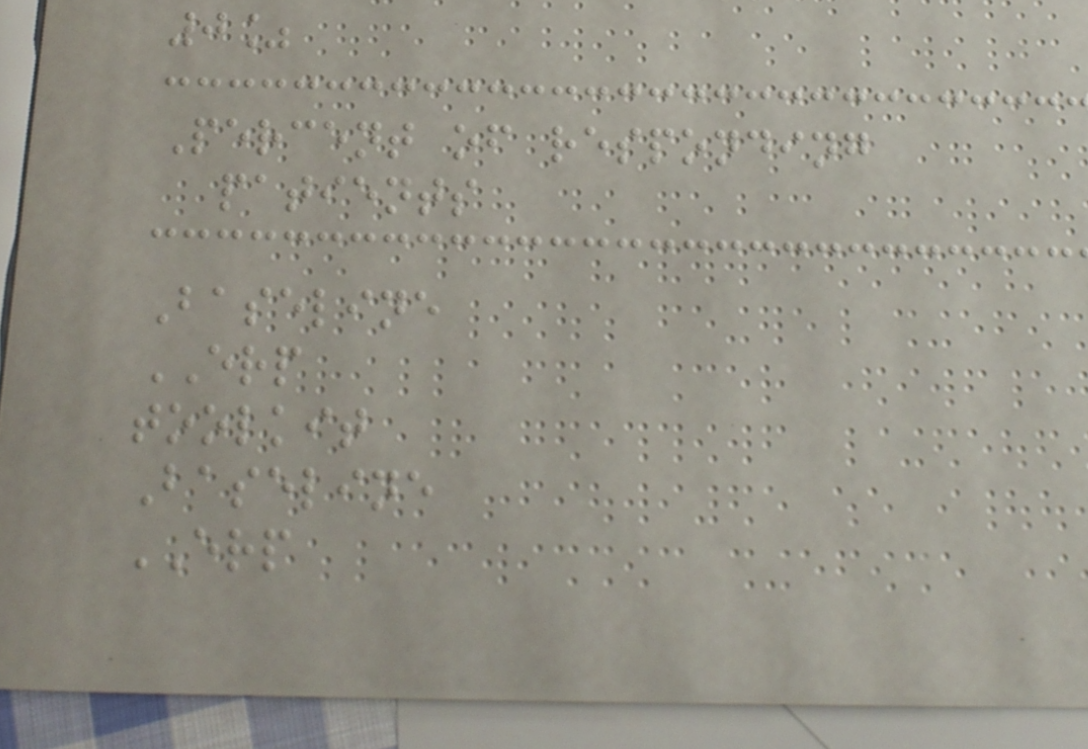0%
Percent of responding
patients
Baseline
ERP
toolkit
Baseline
ERP
